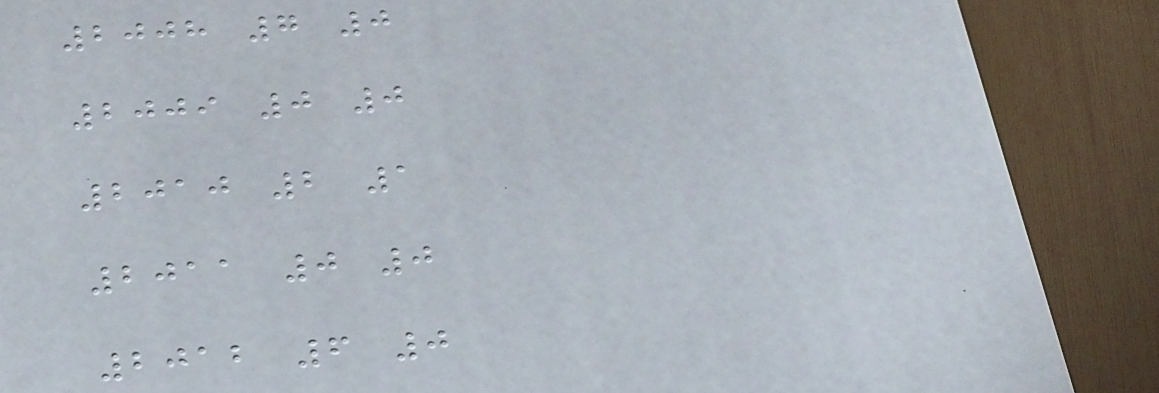2008 7 0
2009 0 0
2010 2 1
2011 0 0
2012 6 0
